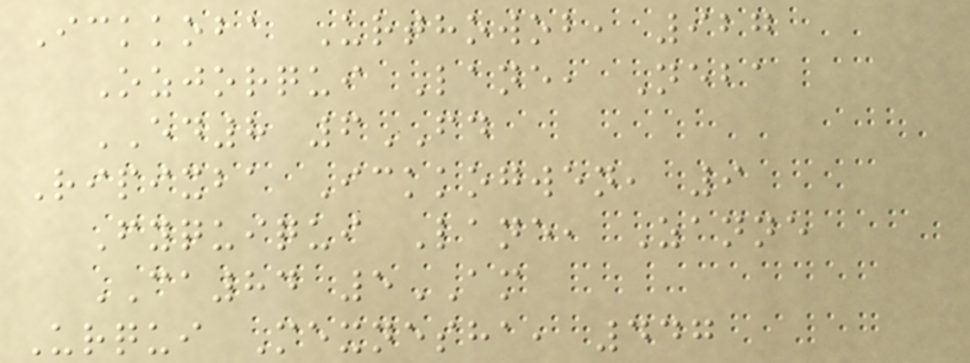Ickkoba Urthowob, 927
Ozjorqui Lane, Neba
ED8 6FD
Ripixba Ickkogwen, 9
Fyquiqui Lane, Zanne
CA84 5AM
Urqui Mexnesha, 447
